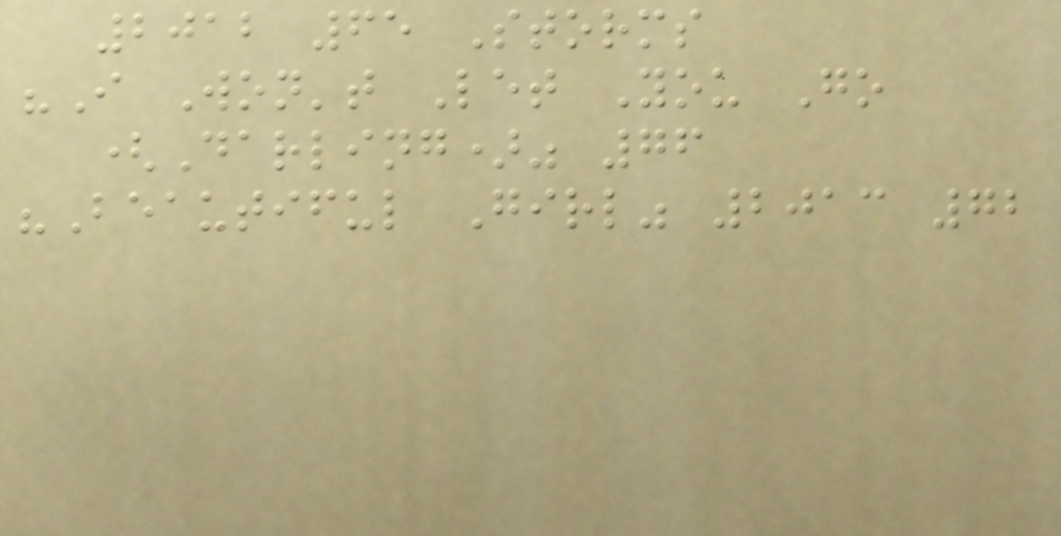2012 65 Storms
"I Won't Let You Go
(Darling)" 76
"Beautiful Girl" 2013 72
